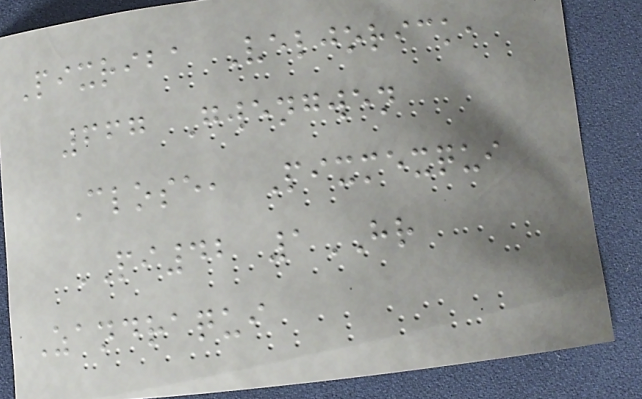Pixriba Veljorick,
667 Gwengwen
Close, Pixmexqui
PI42 1HR
Zandraqui
